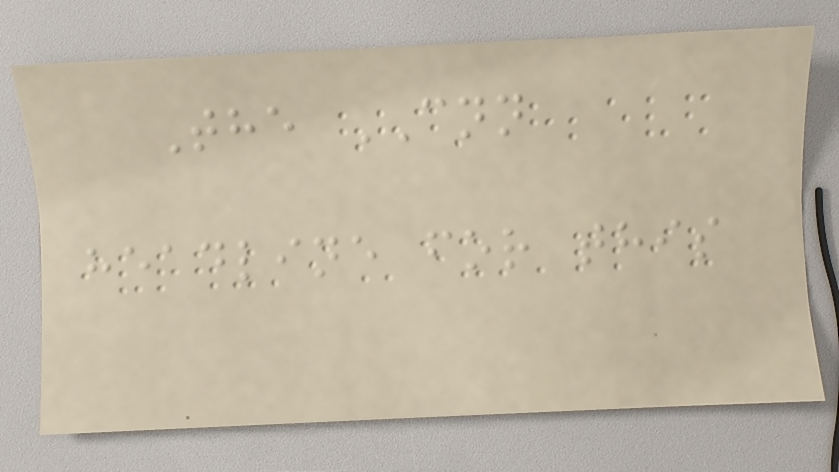The CNN
headline for this
